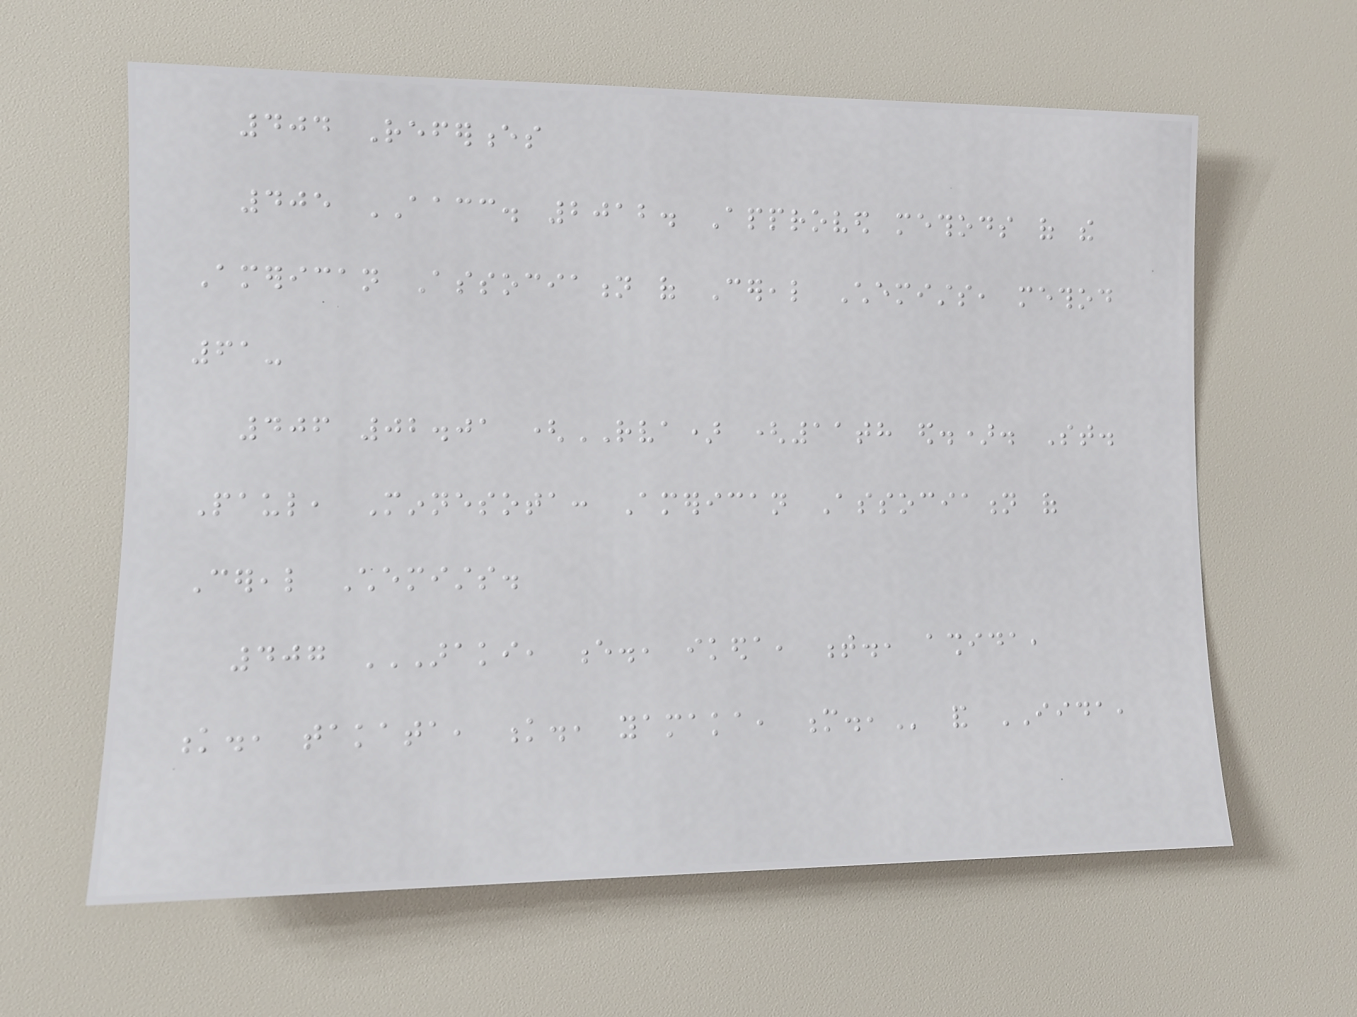404 References
405 AACC. 2012. Approved methods of the
American Association of Cereal Chemists, method
61-
406 02.01 (RVA) (11th ed.). St.
Paul, Minnesota: American Association of
Cereal Chemists.
407 ARAKI, E., IKEDA, T., ASHIDA,
K., TAKATA, K., YAMAKA, M., and IIDA,
